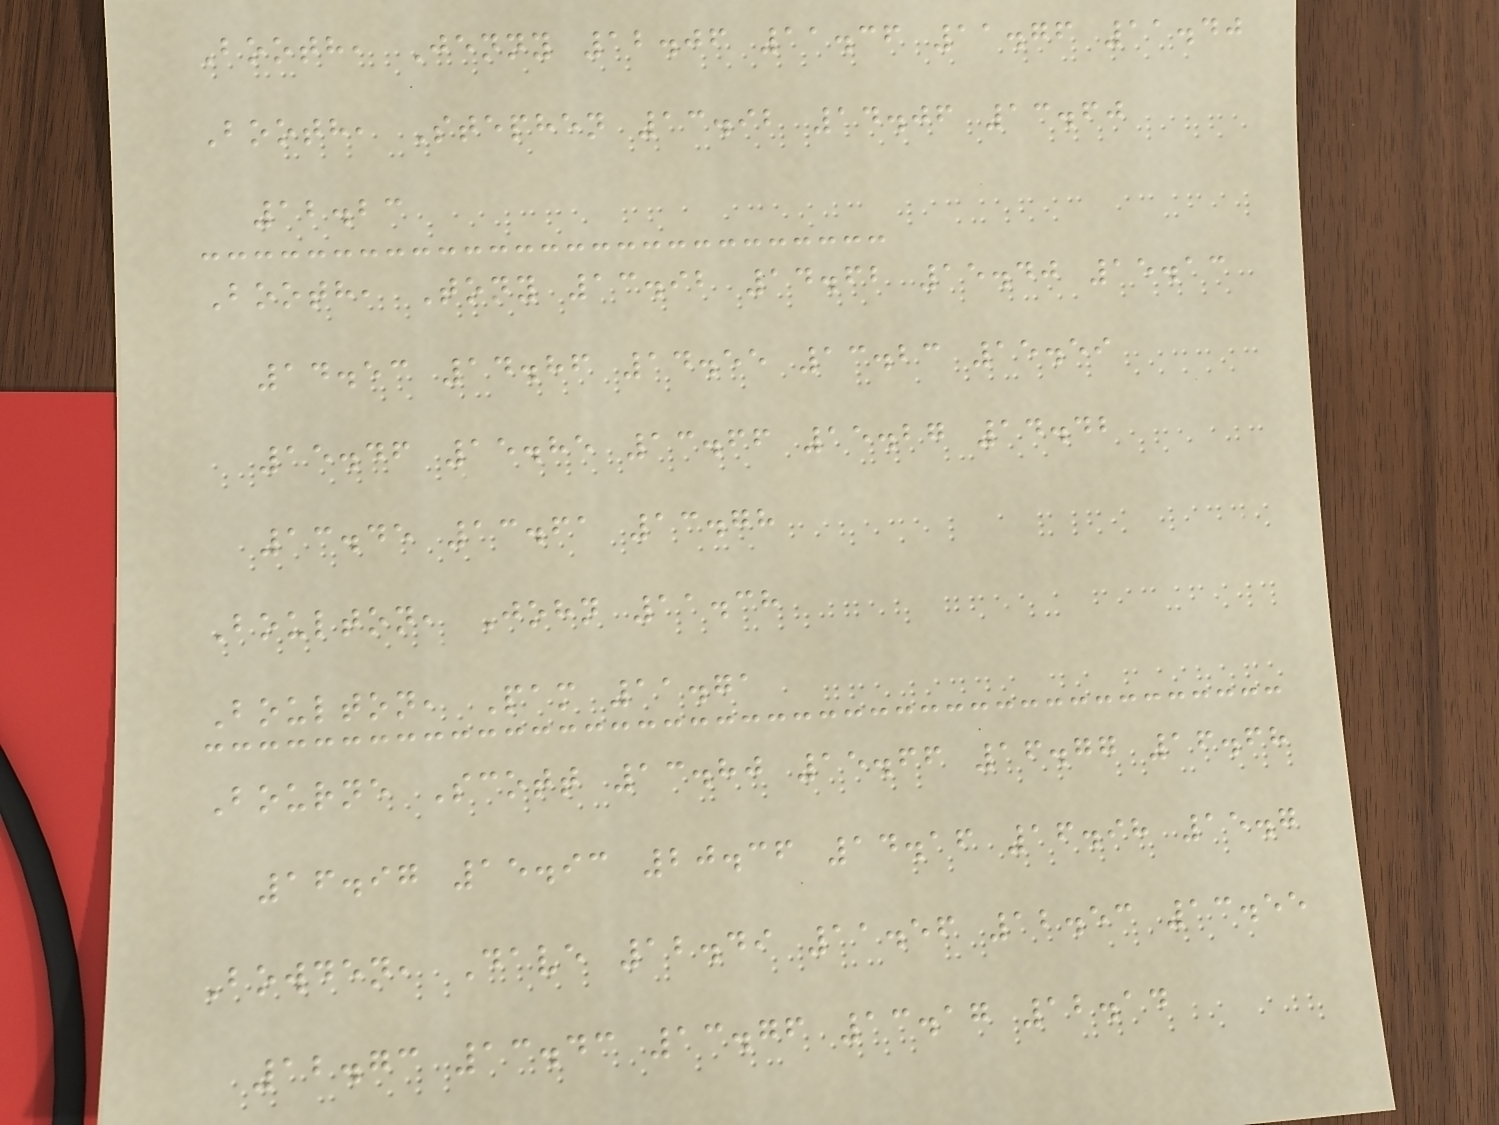Booth, Jenny 12.06 11.36 11.76 11.40
Booth, Stephen 13.92 14.06 13.60
12.23
Booth, Tony 13.92 14.62 15.40 15.13
14.53 14.86 14.55 13.23 15.59
15.46 15.85 13.66 15.27 14.42
13.45 13.61 13.78
Boulton, John 11.38
Boulton, Pam 11.71
Bourne Scott 13.80 15.66 16.77 16.68
16.97 15.93 20.36 14.16 16.98 15.7
Bowden, Dave 12.49 11.56 12.53 13.55
12.73 13.43 13.76 13.17 12.14
